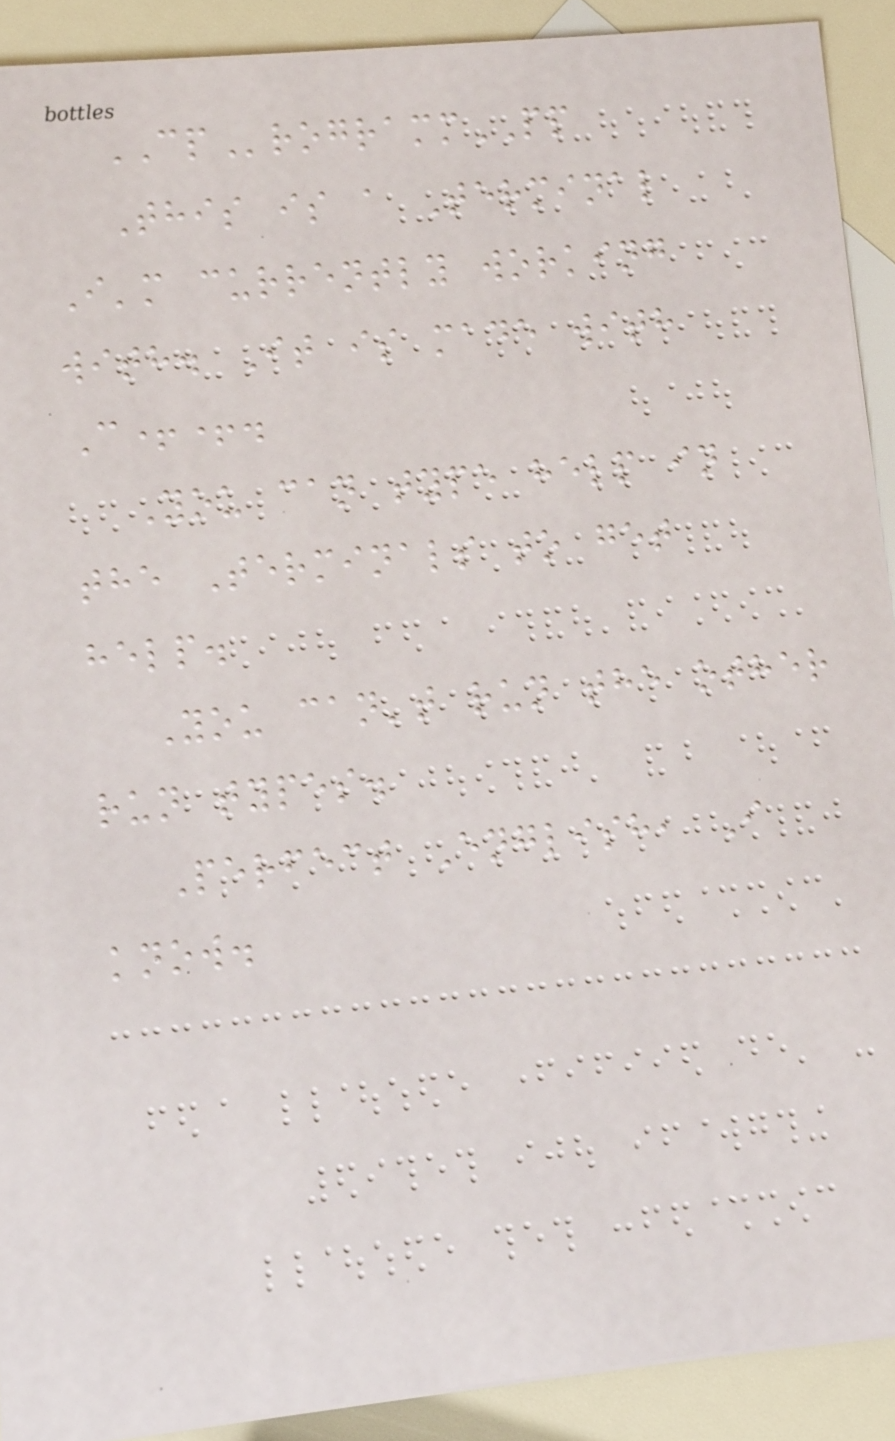CProgrammPP
This is a Terminal
I'm currently working
with. It is made with
C++.
You can type help in
the Terminals to get
help.
You can't run the other
run types.
Perfect English, I
know.
